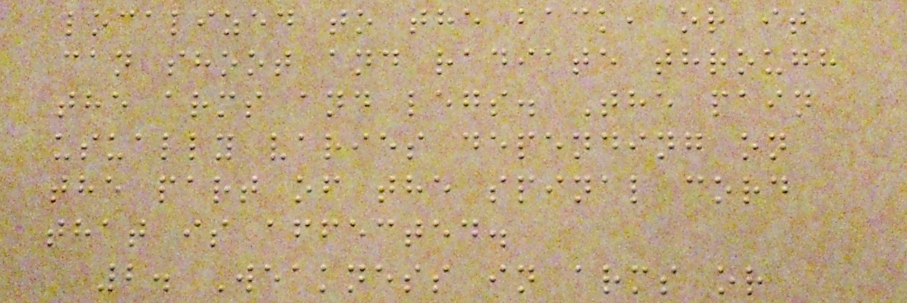localized to the back, or it
can shoot and radiate through
the arms and legs. The pain
usually varies depending on
the part of the spinal cord
that is affected.
2. Weakness in arms or
